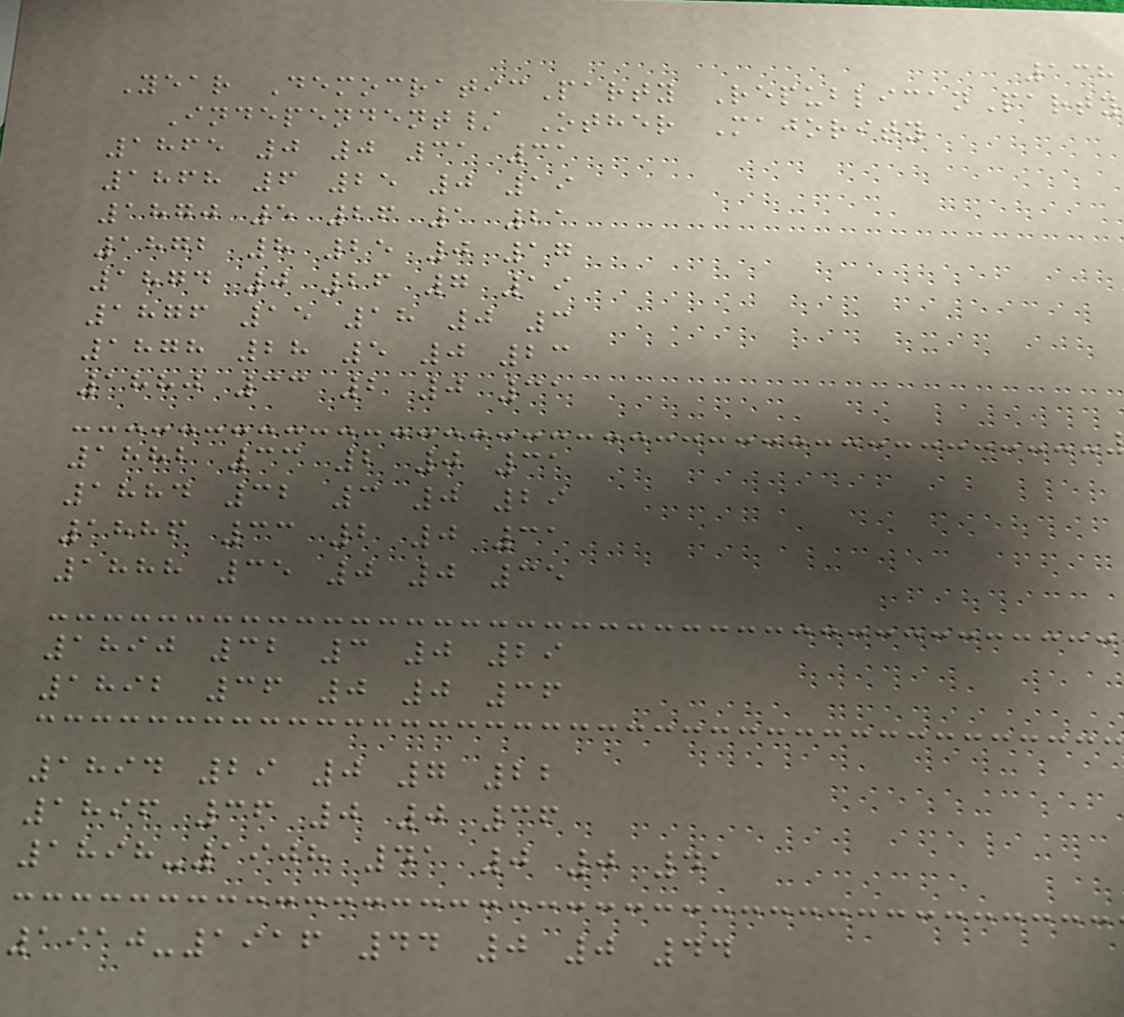138
Year DemocraticParty RepublicanParty
Independent/ Other Majority
1865 0 0 31 31
1868 6 25 0 19
1870 5 26 1 21
1872 8 25 0 17
1874 0 26 7 19
1876 15 18 0 3
1878 28 5 0 23
1880 33 2 0 31
1882 33 2 0 31
1884 32 3 0 29
1886 33 2 0 31
1888 35 0 0 35
1890 32 3 0 29
1892 36 0 0 36
1894 29 0 7 22
1896 36 0 0 36
1898-1908 41 0 0 41
1910-1916 44 0 0 44
